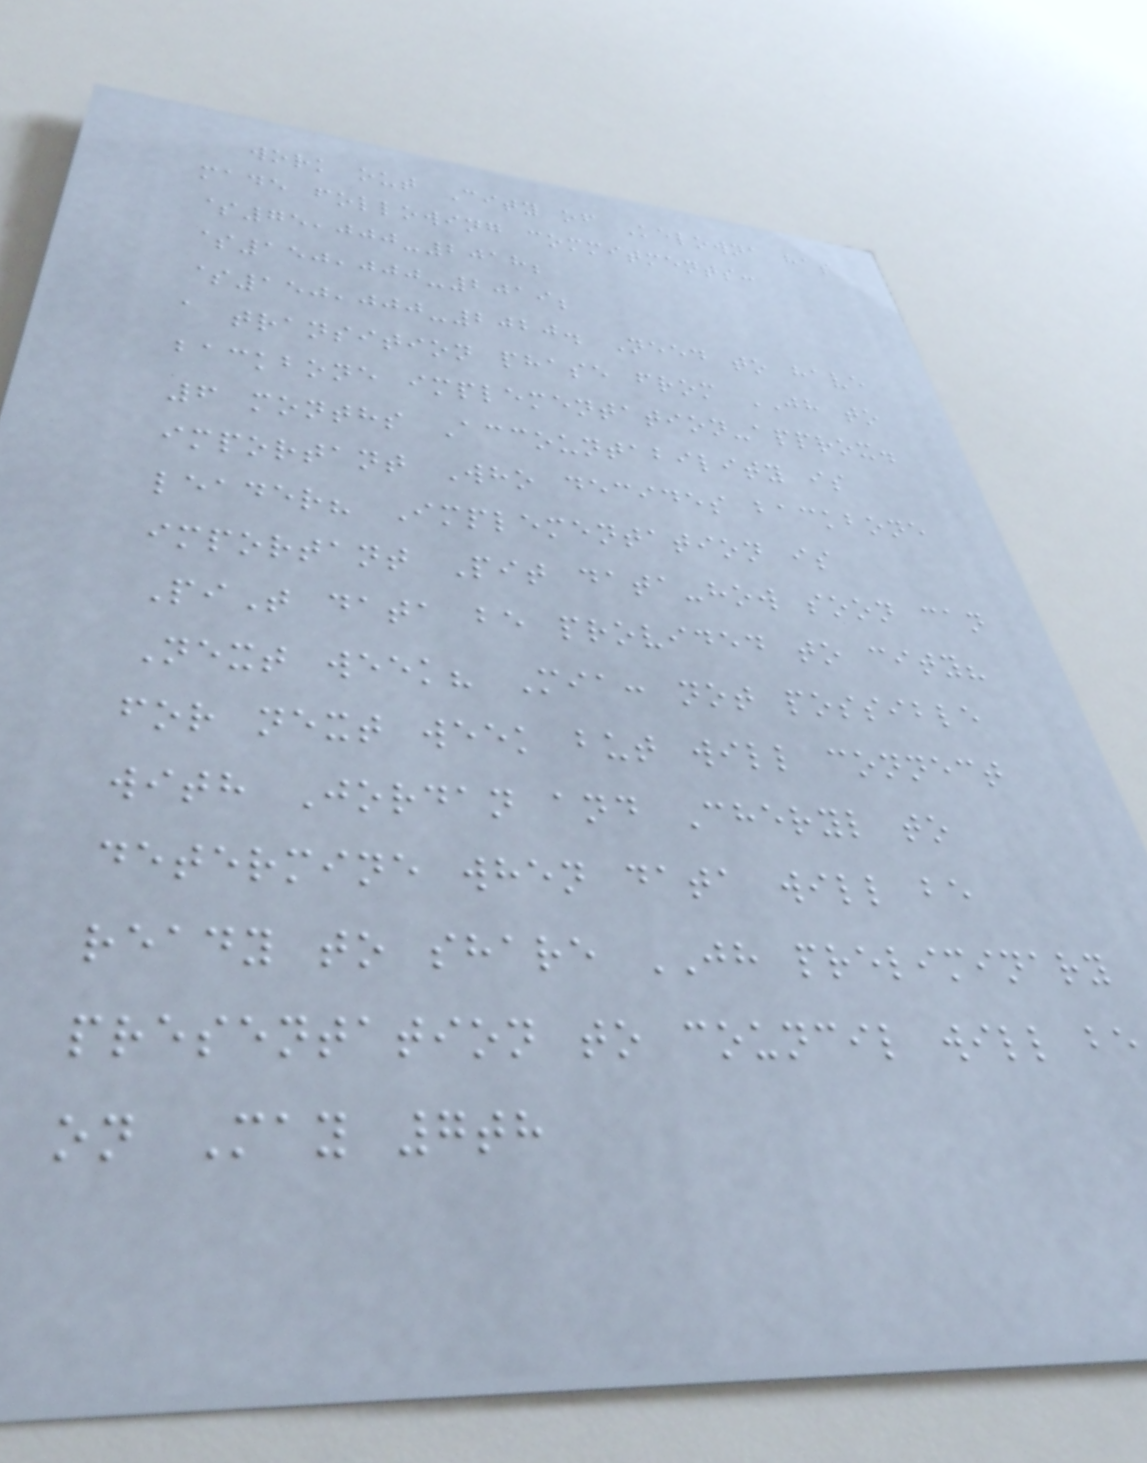work out City of Kelowna has
made following commitments:
$75,000-2018;
$150,000-2019;
$150,000-2020. Need to have
a transition phase from JH to
backbone implementation-approx.
6 months Accountability is
important Who decides backbone
leader? Implementation is
important Pit data-how soon can
PiT data be provided to city?
Next week? Mia: not possible
for next week but will connect
with Jordan and Cheryl to
determine when data will be
ready to share JH preliminary
presentation to council will be
on May 7th
